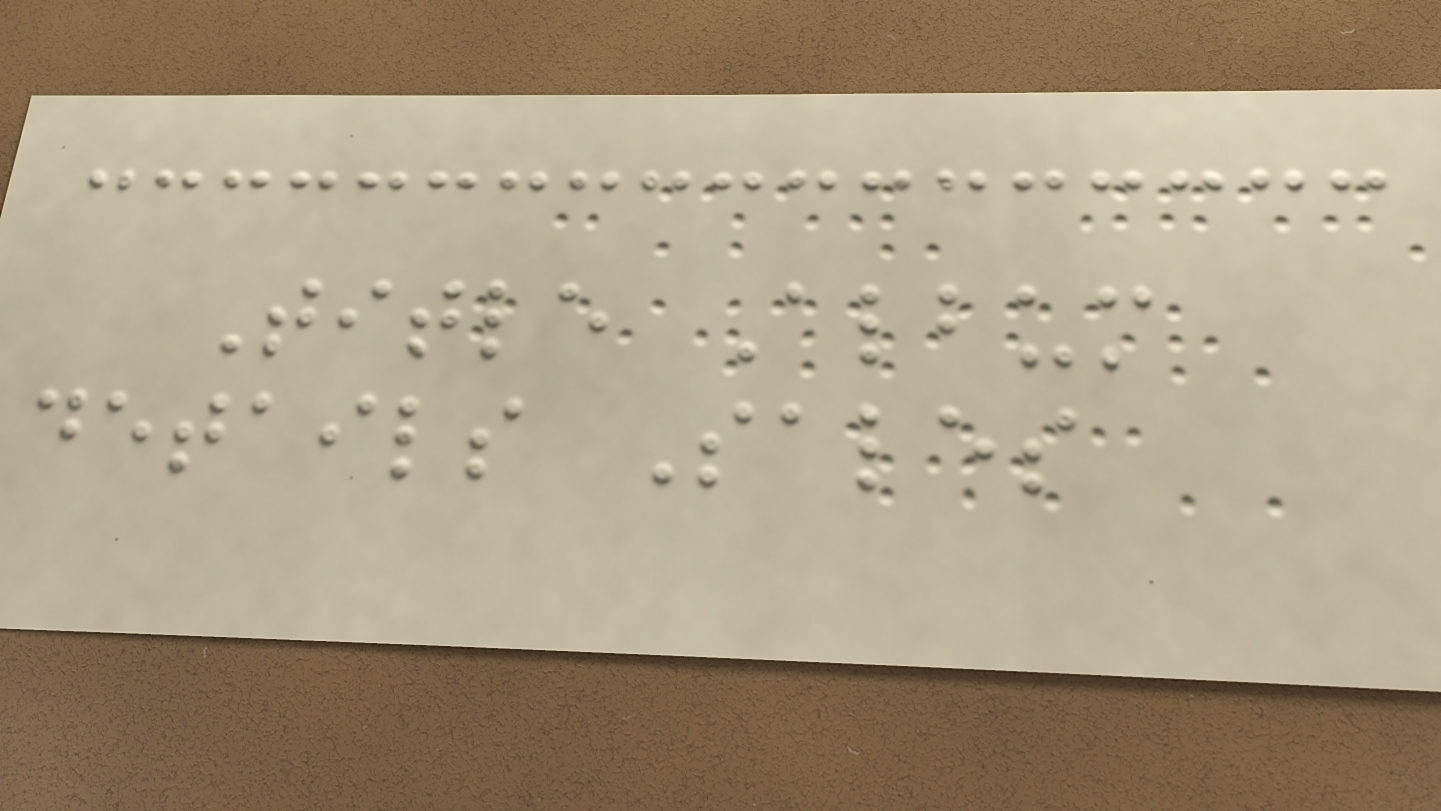Title Album
details Sales
